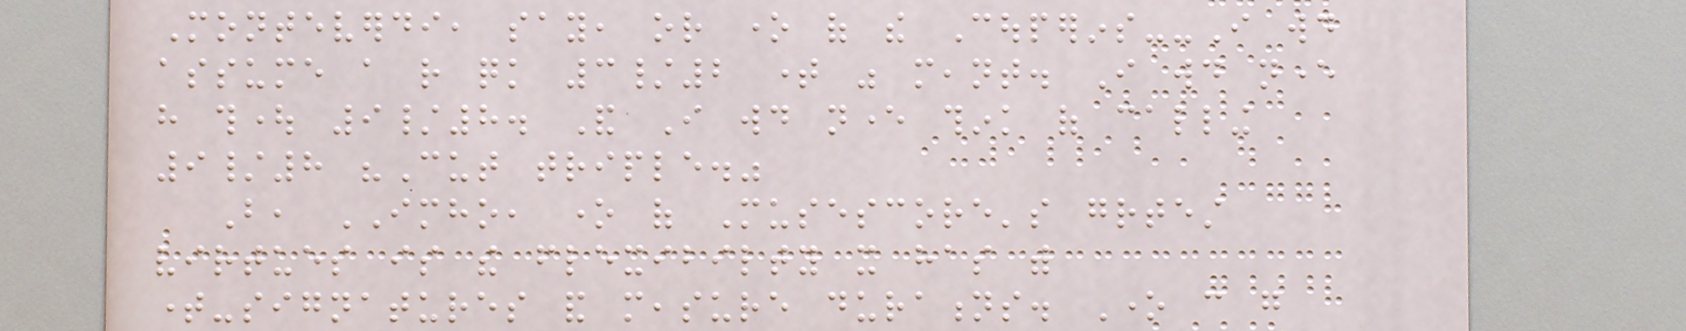Monteverdi, say, or one of the Couperins--I would
assume a rather quick 3/2 time was meant. I would never
have thought 9/8. And I would never think of calling
9/8 "Cut triple."
But, IMHO, one of Musescore's greatest
virtues is the flexibilty it has with
time-signatures and measure durations. One can go
